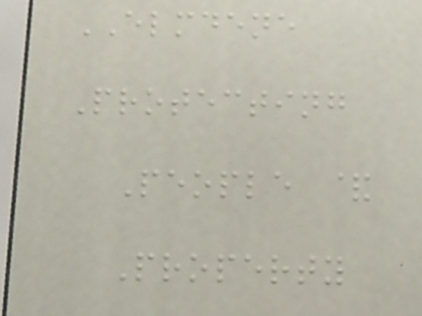ELMDENE
Protecting
People &
Property
